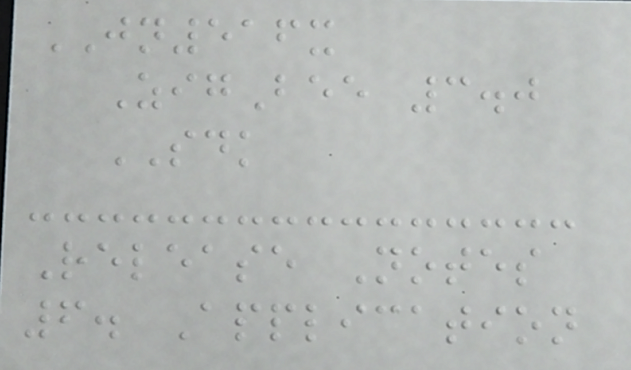JN516x
ZigBee 3.0
SDK
Release Notes
6. Application
